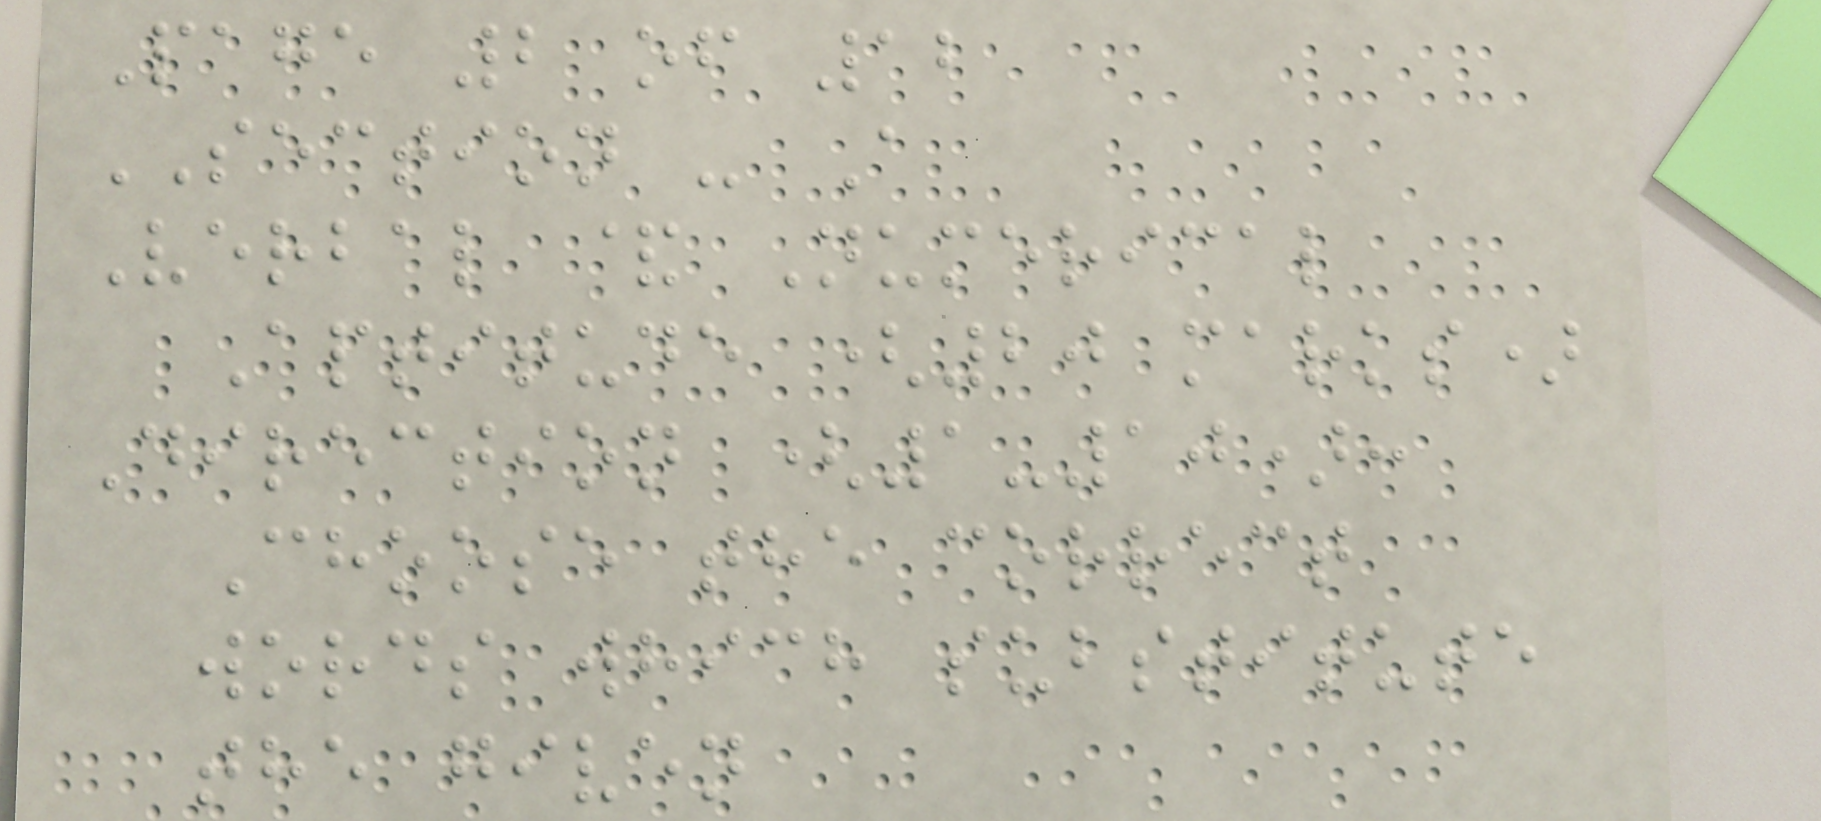Page 2 of 12
SECTION - A
Verbal & Numerical
Aptitude (20 marks)
Direction (1-10):
Choose the correct
words which substitute
the given
